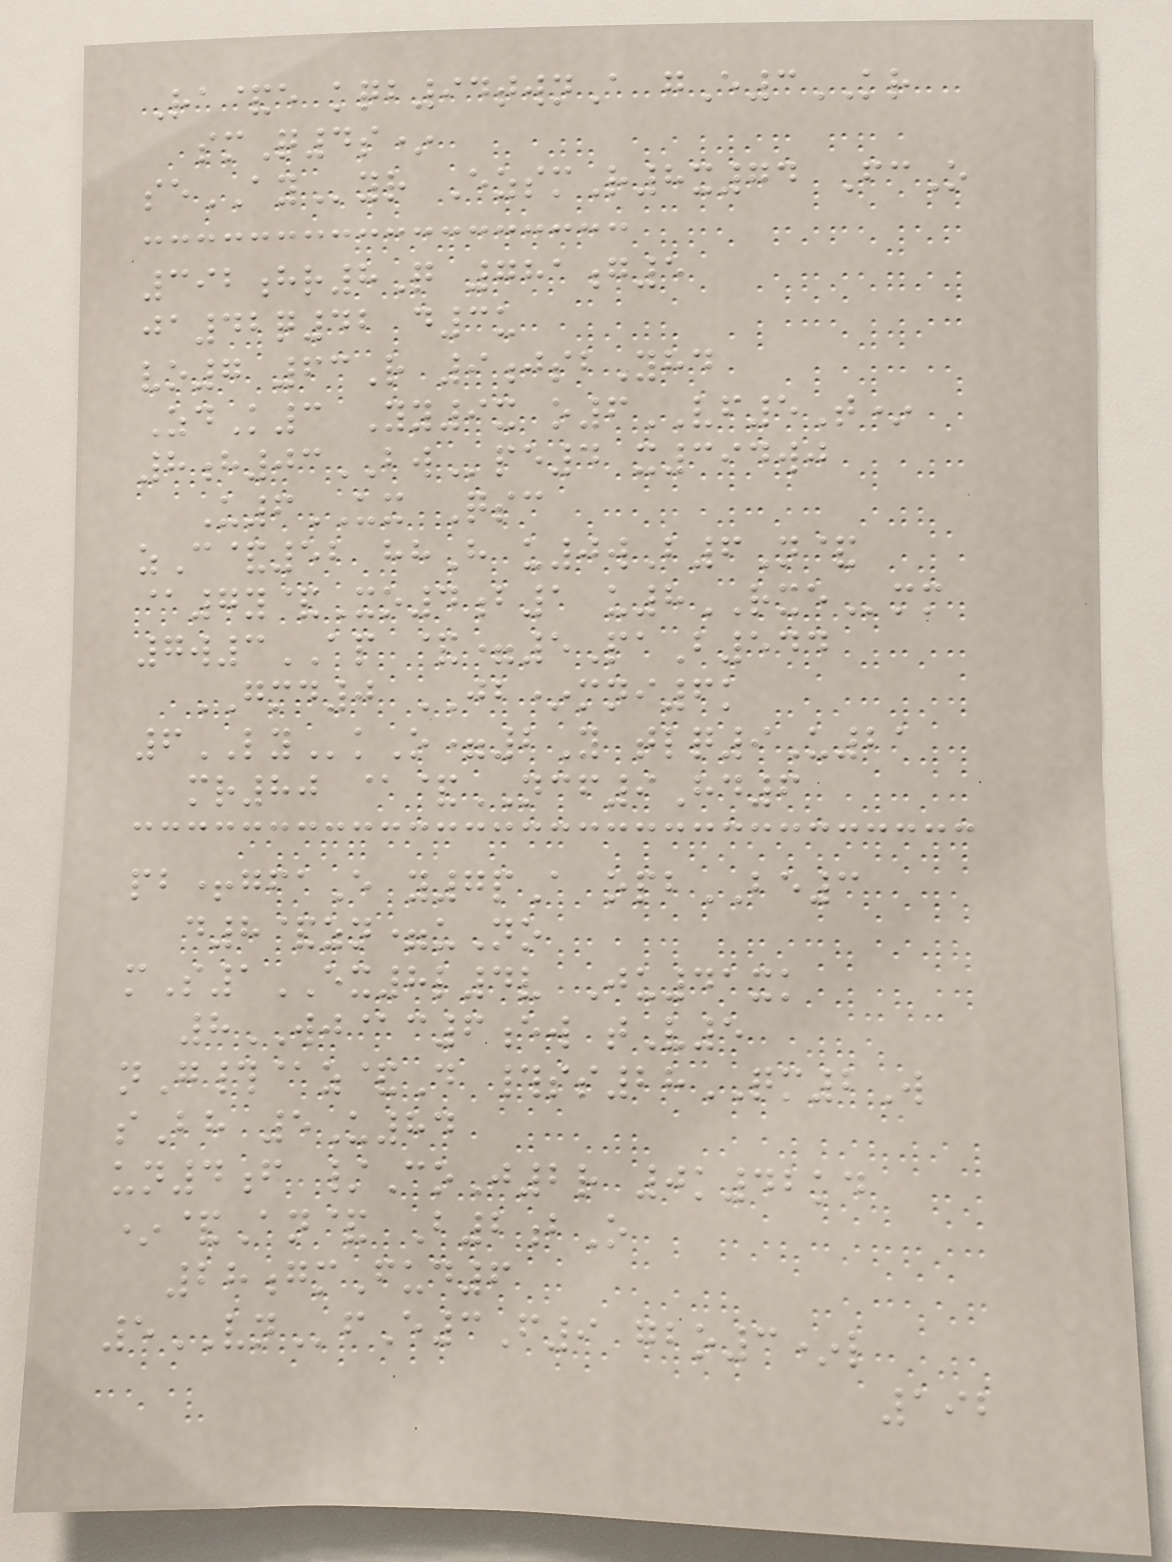Ra&e kqb94twnA gE3KR
smQ4s*
seAYyr EzsmR8x74 FcO
392hr8Q 781g5
ja42q42 d3u
vo7 63R 9jsbYhd
ZdK3 Yy9x o6VF5T*
8h03BWpe4 x394wj
U6UX Qsc
zC&52 hhH u0wB6N&
@7y&Xo4b1 u8RXEmm
7w3AP &=5PaB544
GMD0 JB*mni6k
6LYkO=2Y tlq9U21
mr80 @&NCF9Hd6
pb+gfaE y7pA opbBE3
d8&zn=uNo
mS1EX8l4v Ju41xk
8WJ@c6ew tV5
nG#@z&D #ss28QM2W
sBh 5U84
un4f /CoJ2r 0k42kd
*&An& B2bO
28gmFud6
5VNfE3F9 gbo3*l
192
